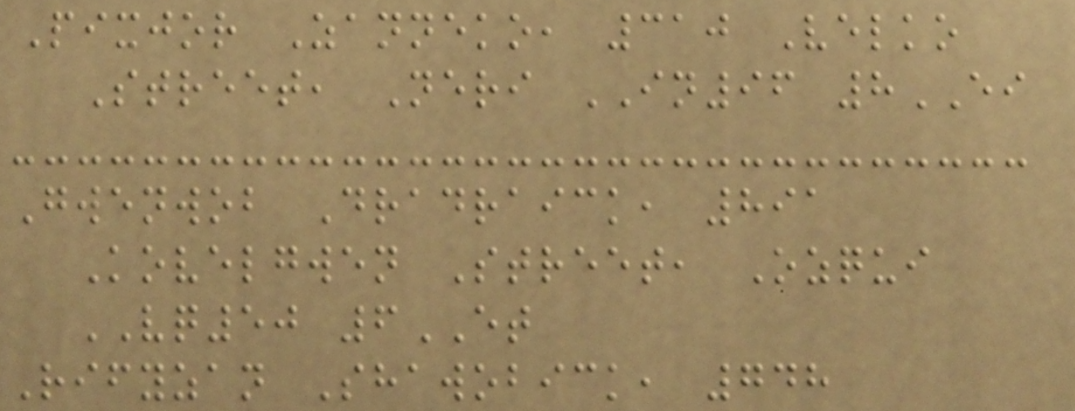Pixjor Zanneko, 310 Velko
Street, Neri IN96 8EI
Gwenwob Dradraick, 891
Kovelgwen Street, Ozqui
VQ50 6ET
Rifyzan Shawobick, 748
